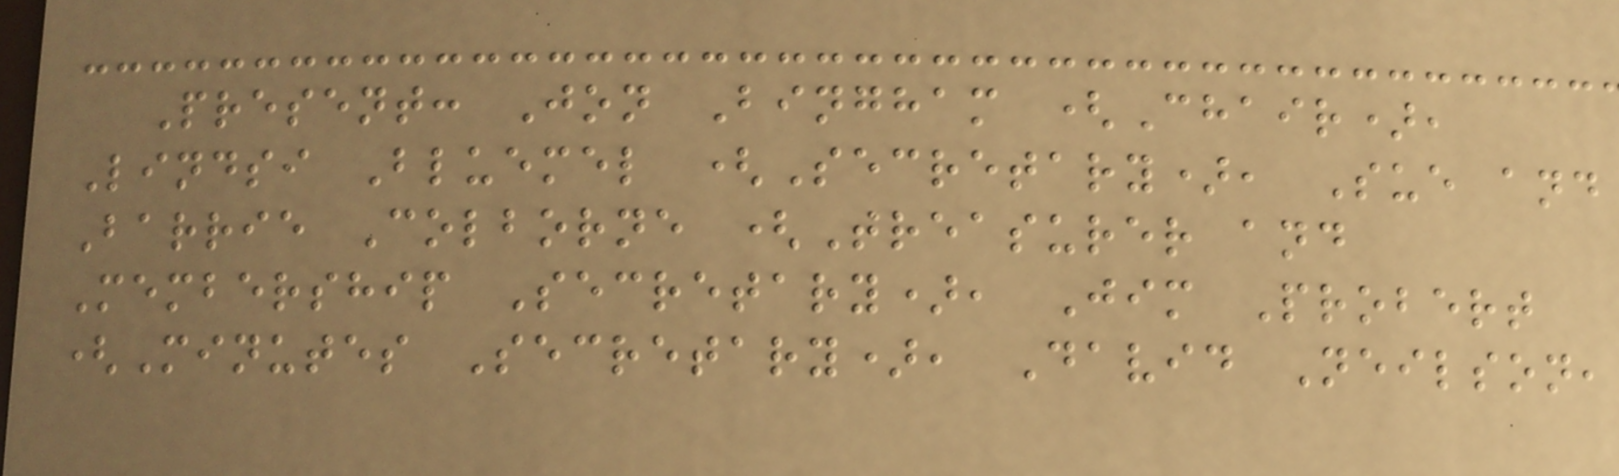Present: Jon Bingham (Chair),
Lindsi Bluemel (Secretary), Sue and
Barrie Colborne (Treasurer and
Membership Secretary), Jim Probert
(Minutes Secretary), David Neilson,
